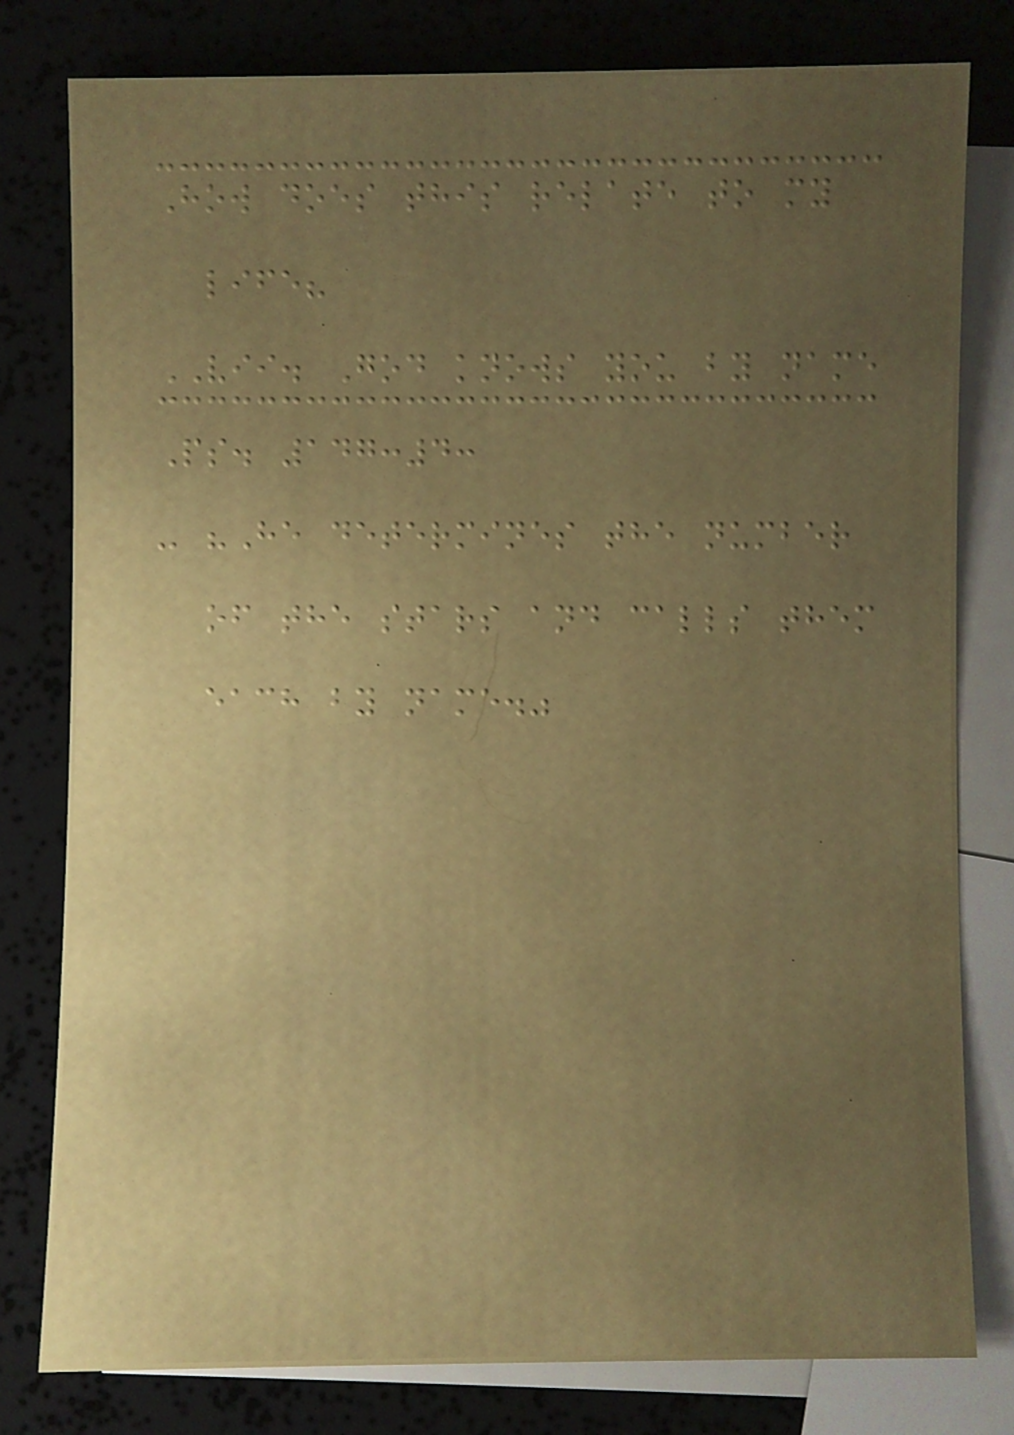How does this relate to my
life?
VII. God knows you by name
Ps. 147:4:
- "He determines the number
of the stars and calls them
each by name."
